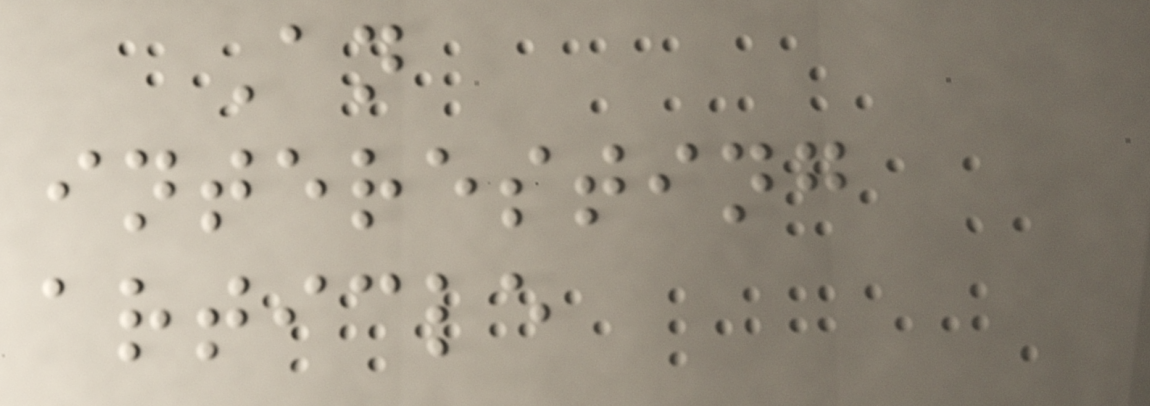An
interesting
article
